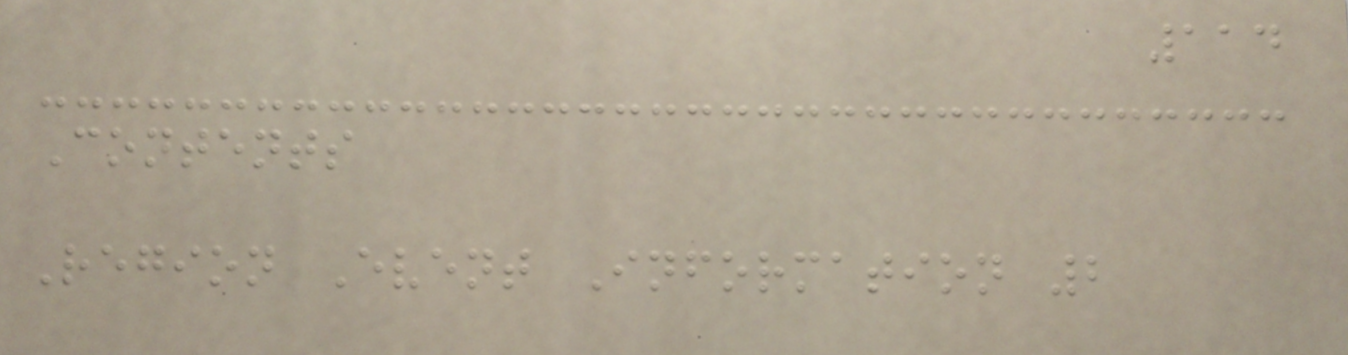114
Contents
Region Event Information 2
